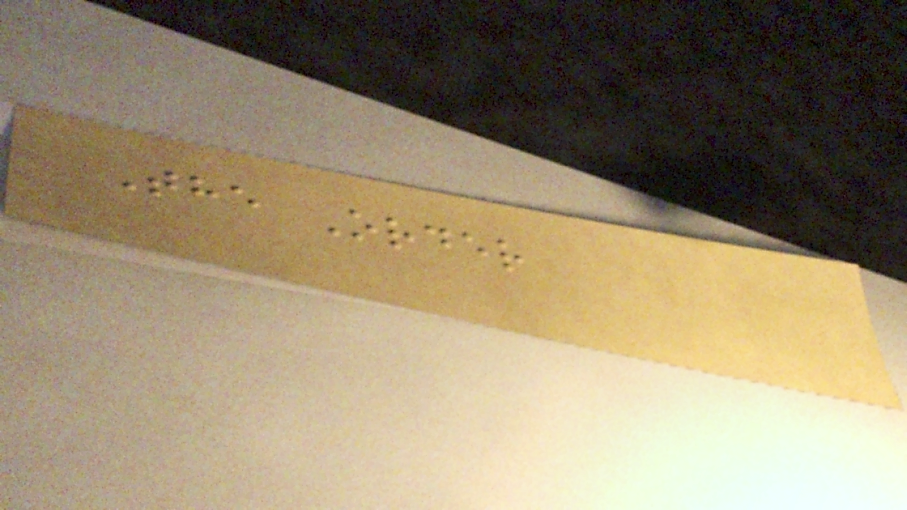The Order
